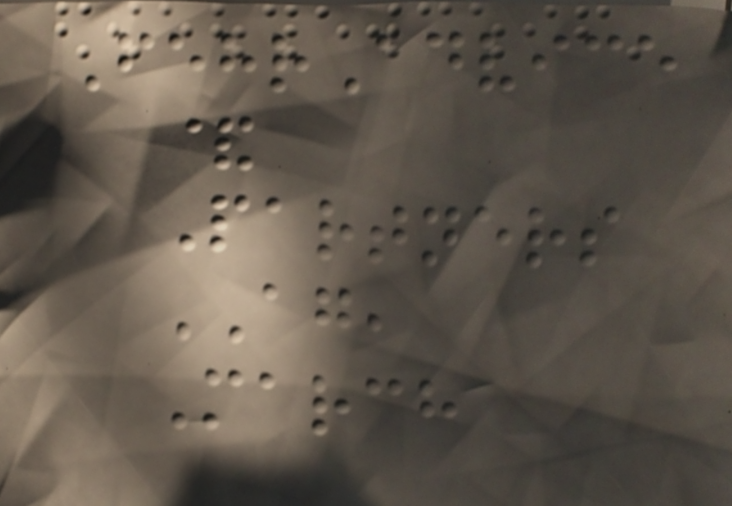FehrAdvice
&
Partners
AG,
March
